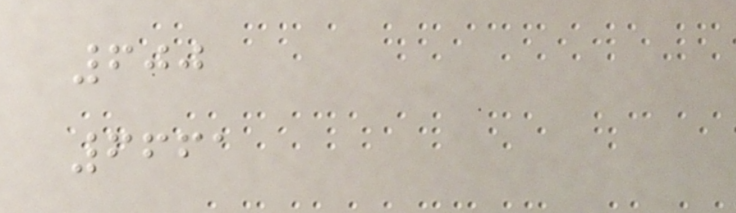600
6661
